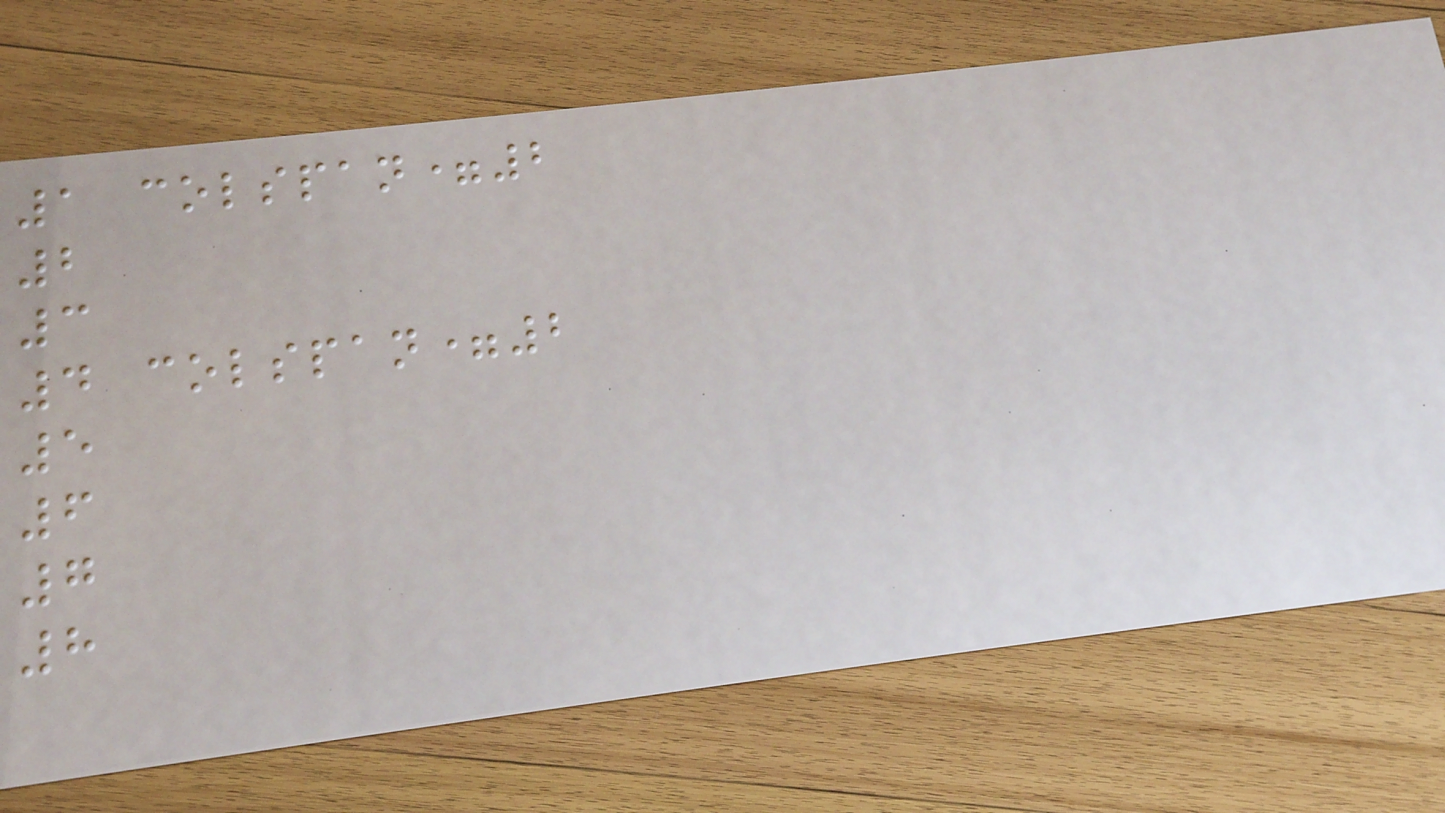1 colspan=2
2
3
4 colspan=2
5
6
7
8
